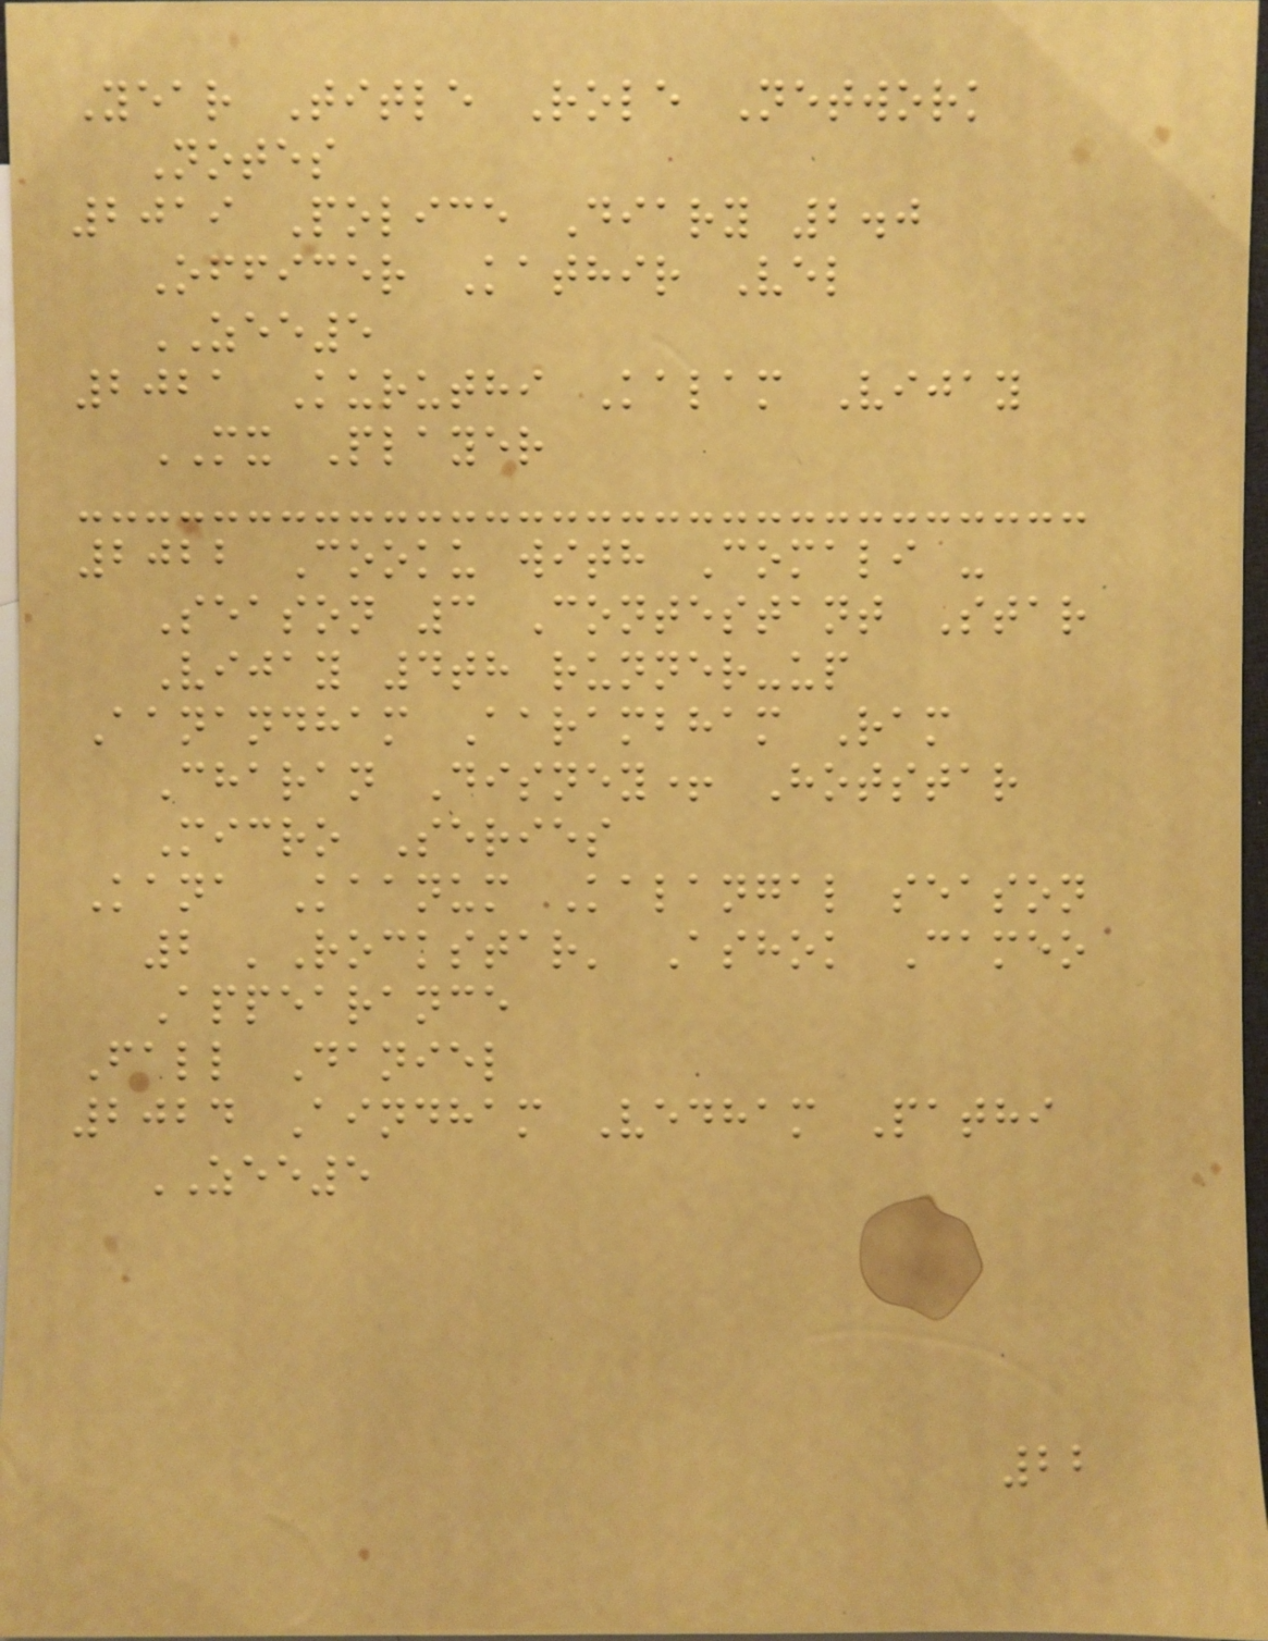Year Title Role Network
Notes
2019 Police Diary 2.0
Officer Kathir Vel
ZEE5
2021 Kuruthi Kalam Vijay
MX Player
2022 Cooku with Comali -
Season 3 Contestant Star
Vijay 4th runner-up
Aanandham Aarambham Ram
Charan Disney+ Hotstar
Micro Series
Kana Kaanum Kalangal season
2 'Rockstar' Ashok Cameo
Appearance
Fall Daniel
2024 Aindham Vedham Pathi
ZEE5
22
